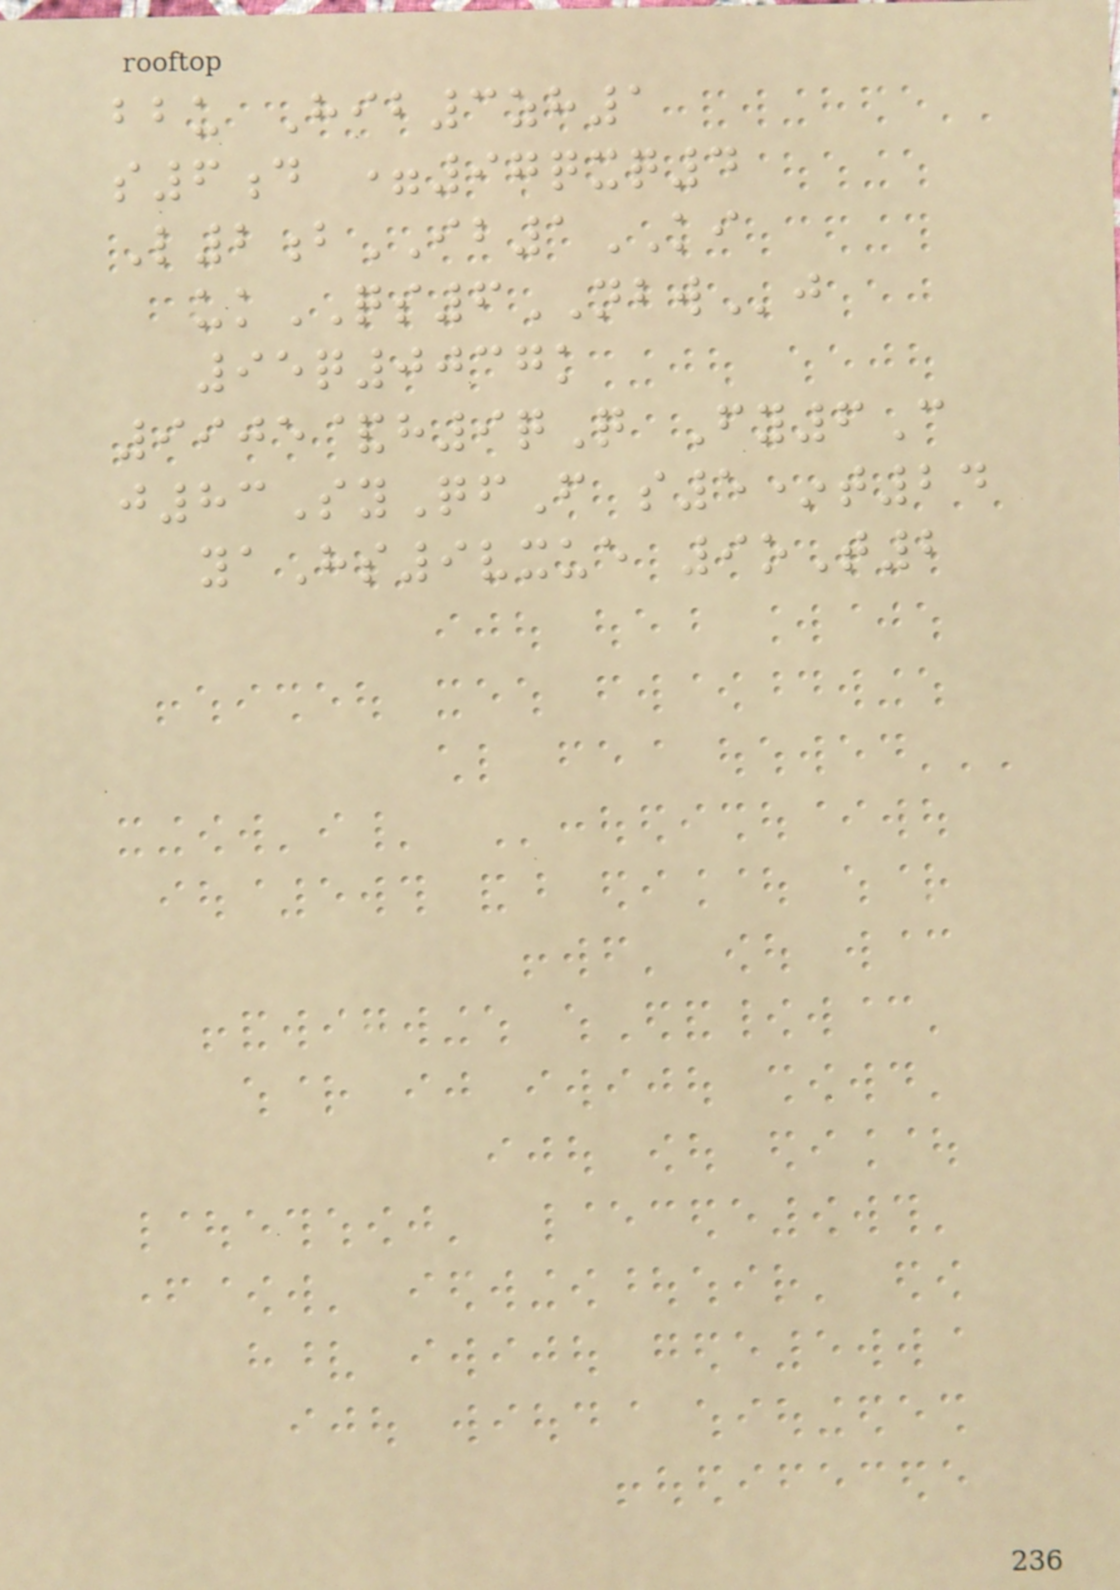bbu Hib3zh1
s6d =97qxq4
L2bIB1KI
ukQS6NBWj
95q0037k
9905&h9qQ Fy6C
j83SyQfF s5*t24
yaHs9vxue 9oT2
